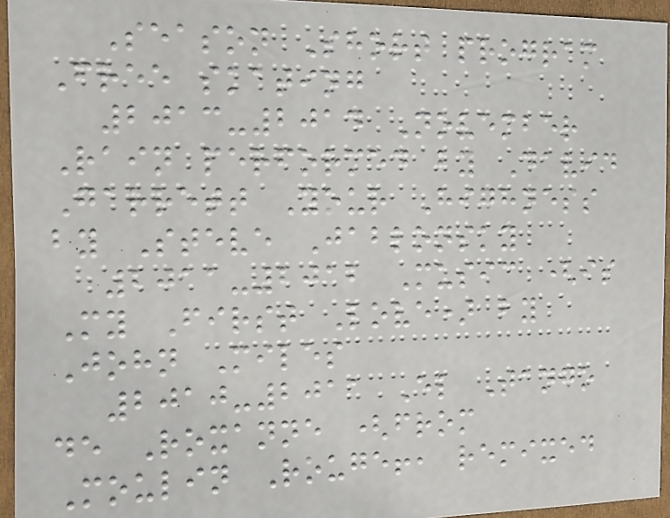Season Short program
Free skating
2013-2014 November
Rain performed by David
Garrett Your Highness
by Steve Jablonsky
2011-2012 Music (is
My First Love) by
John Miles
2010-2011 El Tango
de Roxanne (from
Moulin Rouge!, remixed
